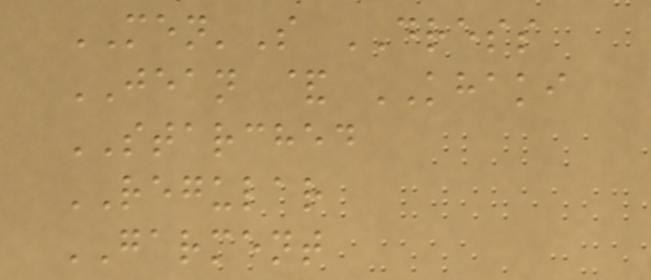MEN'S DRESS
JEAN & KHAKI
STARCHED
REGULAR
GARMENT
